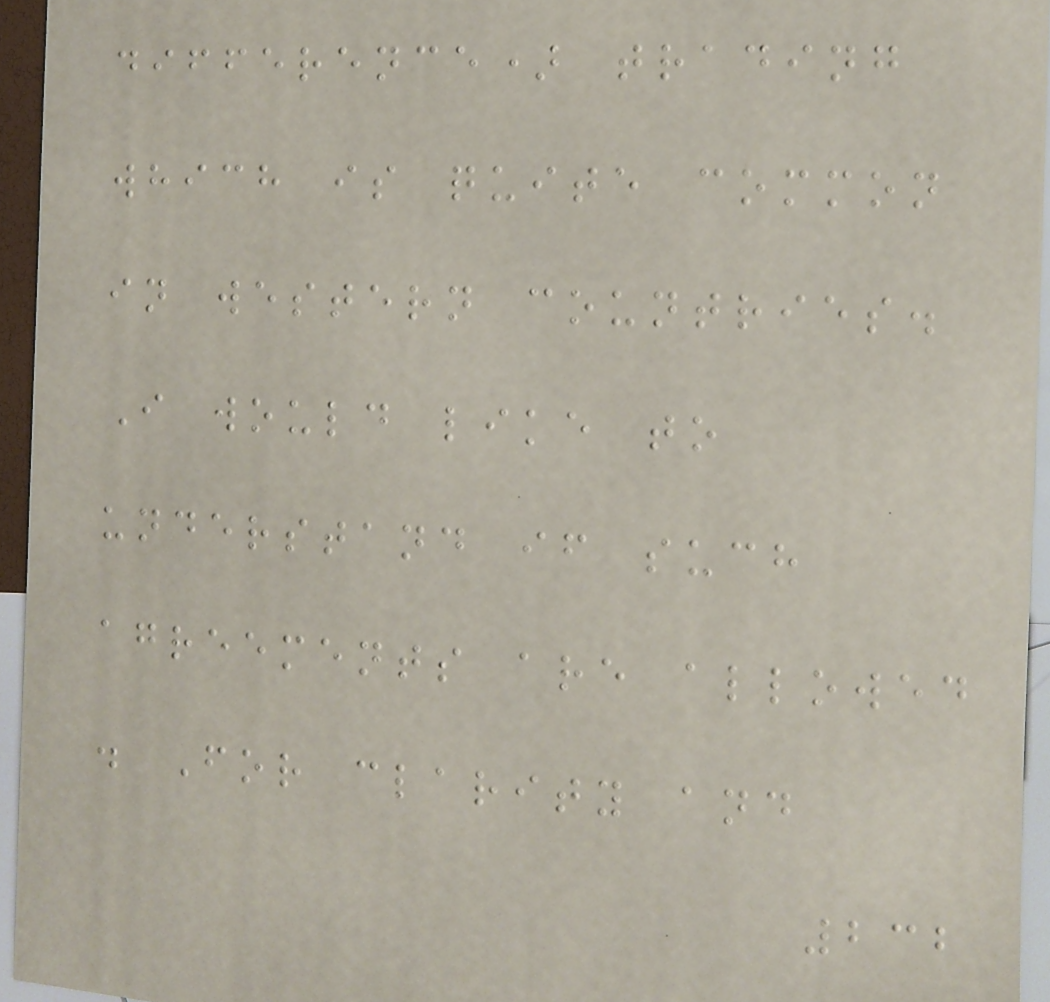difference) trading
which is quite common
in western countries.
I would like to
understand if such
agreements are allowed
. For clarity and
232
